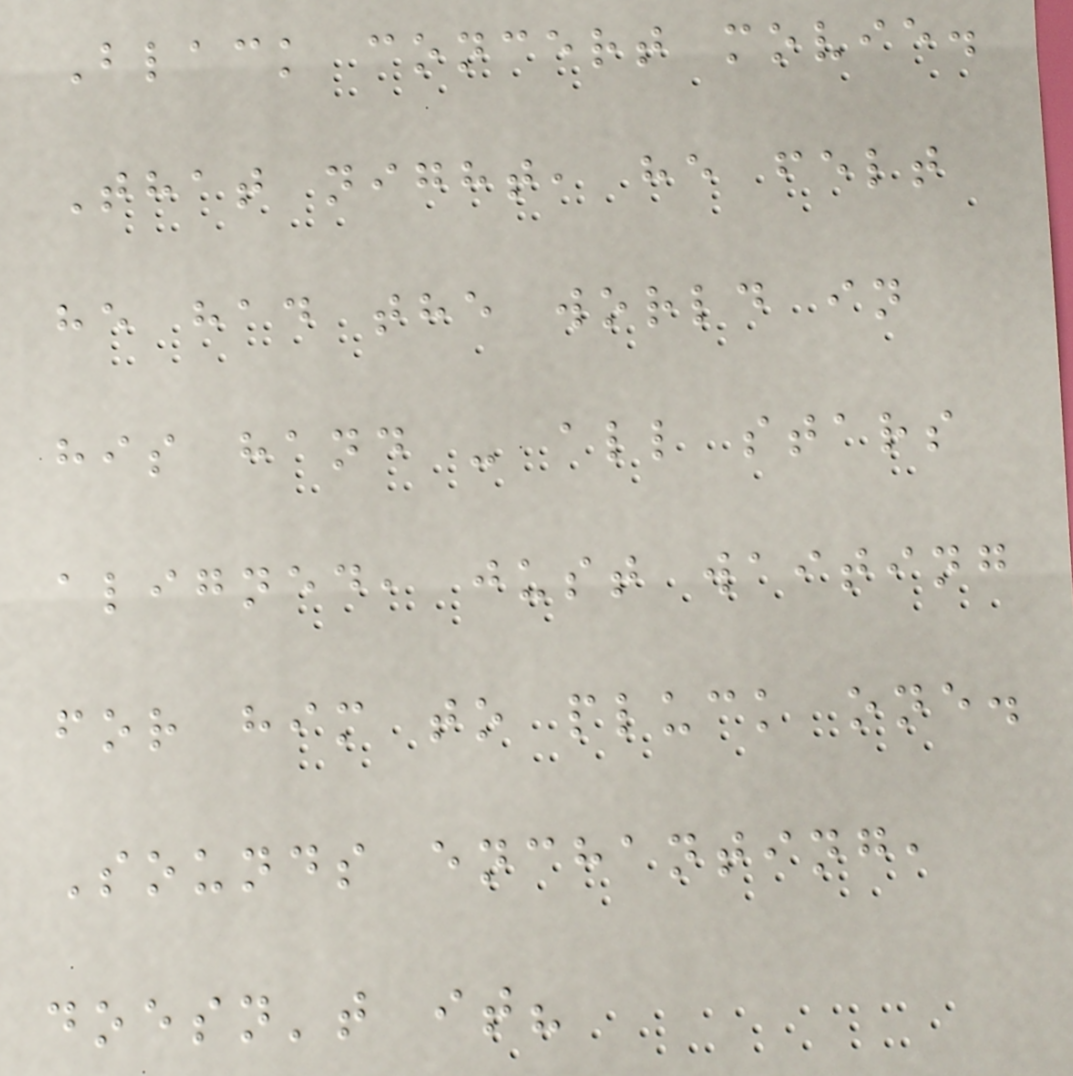Black concert movie.
That night, he felt
he had the world in
his hand - all stars
aligned, just waiting
for him to pluck one.
Sounds enchanting,
doesn't it?
